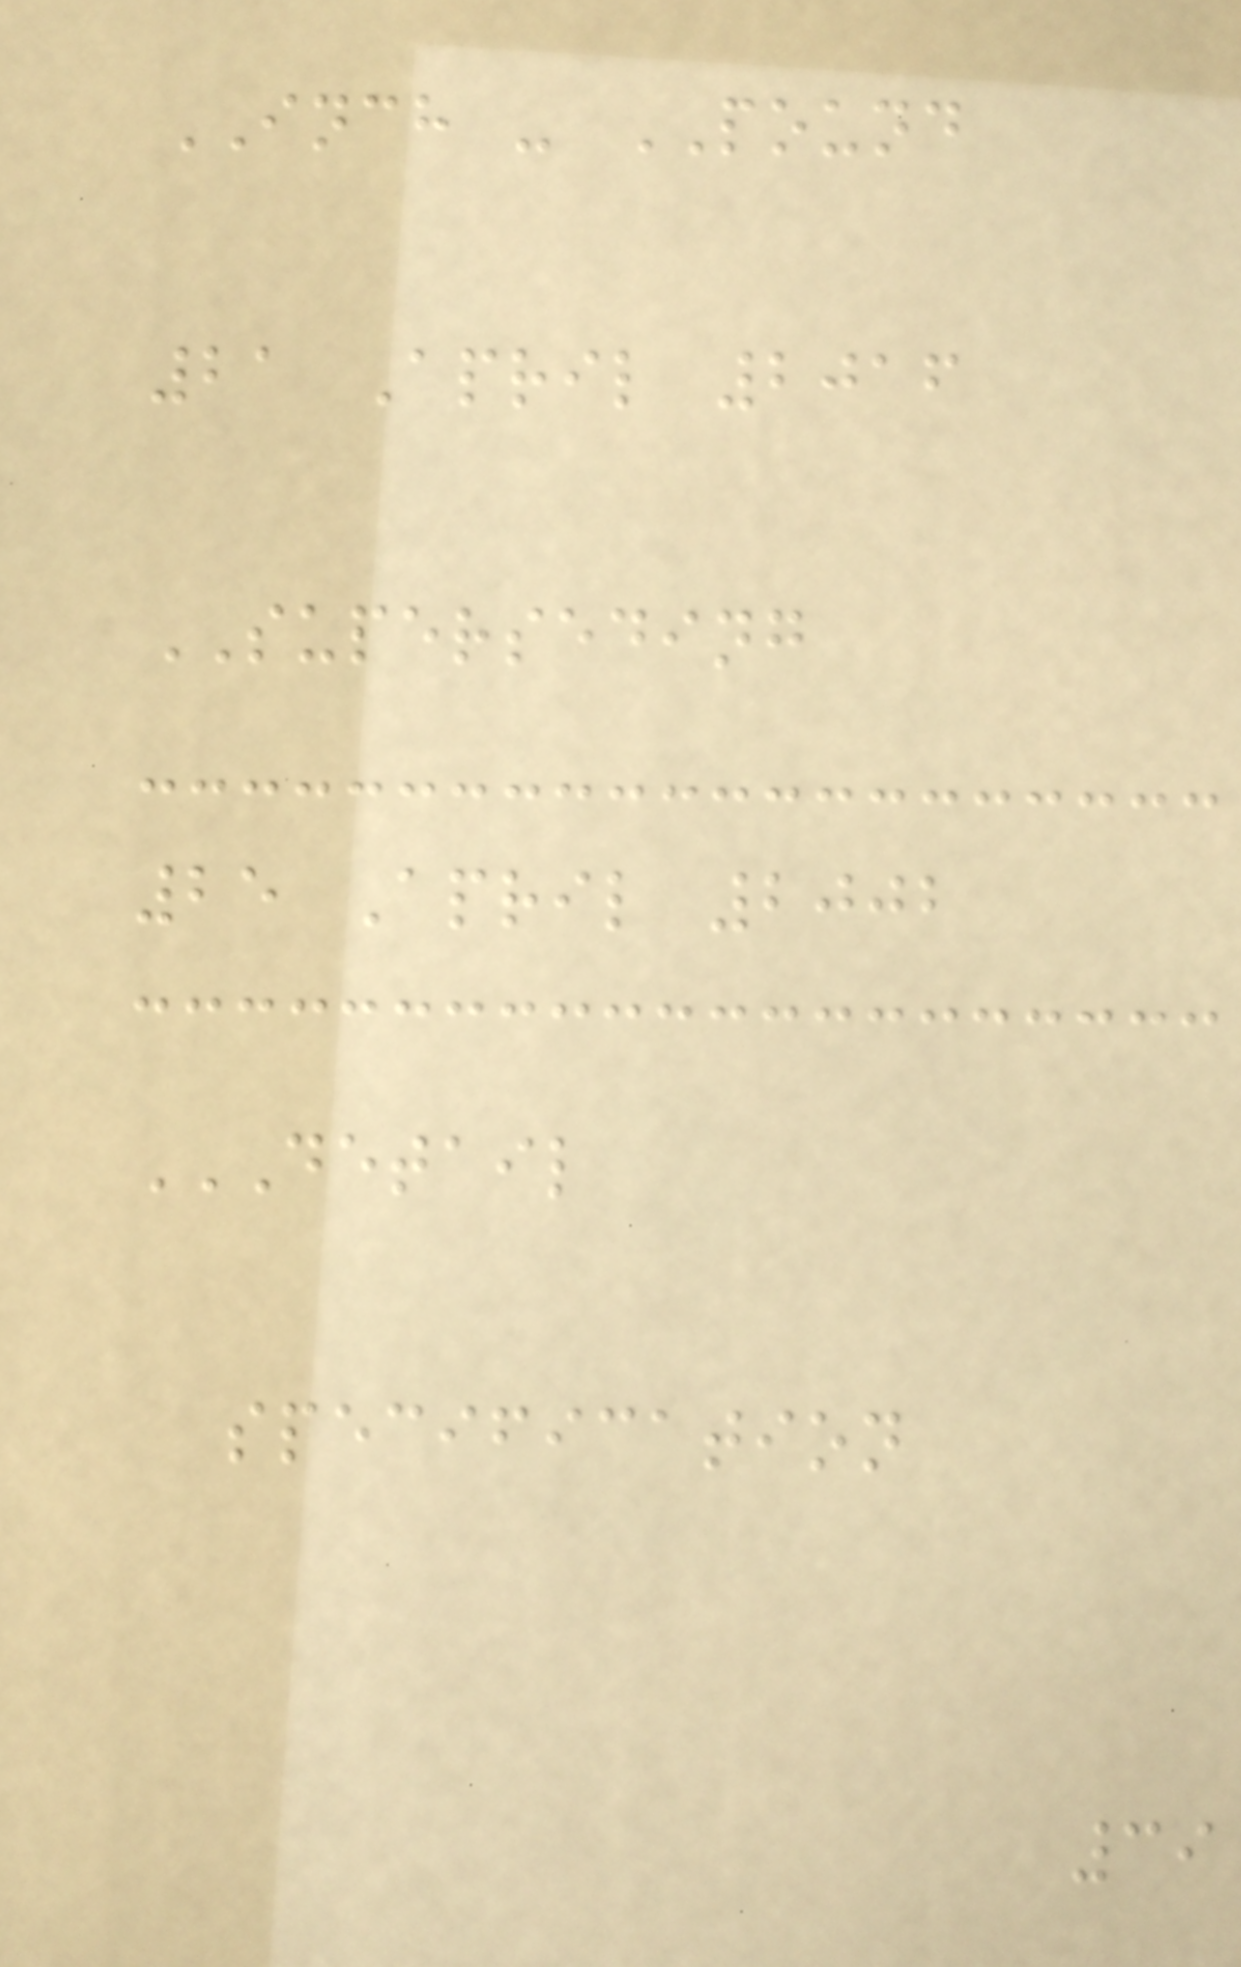INCH - POUND
21 April 2016
SUPERSEDING
25 April 2002
DETAIL
SPECIFICATION
39
